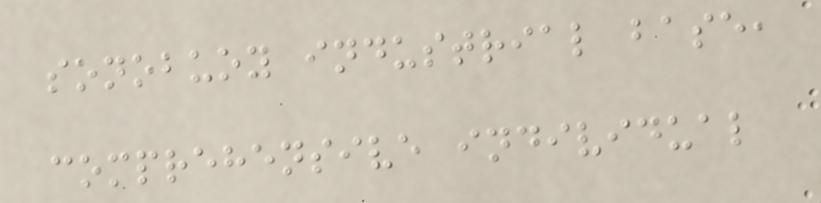sonobuoy industrial base,
comprehensive individual
